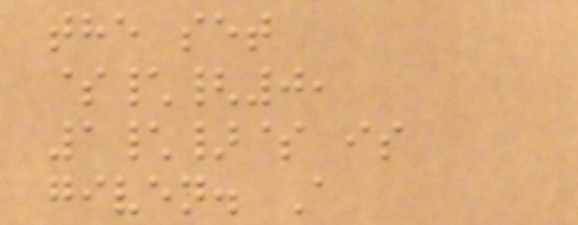the set
$\{0,
1\}$ is
given. A
